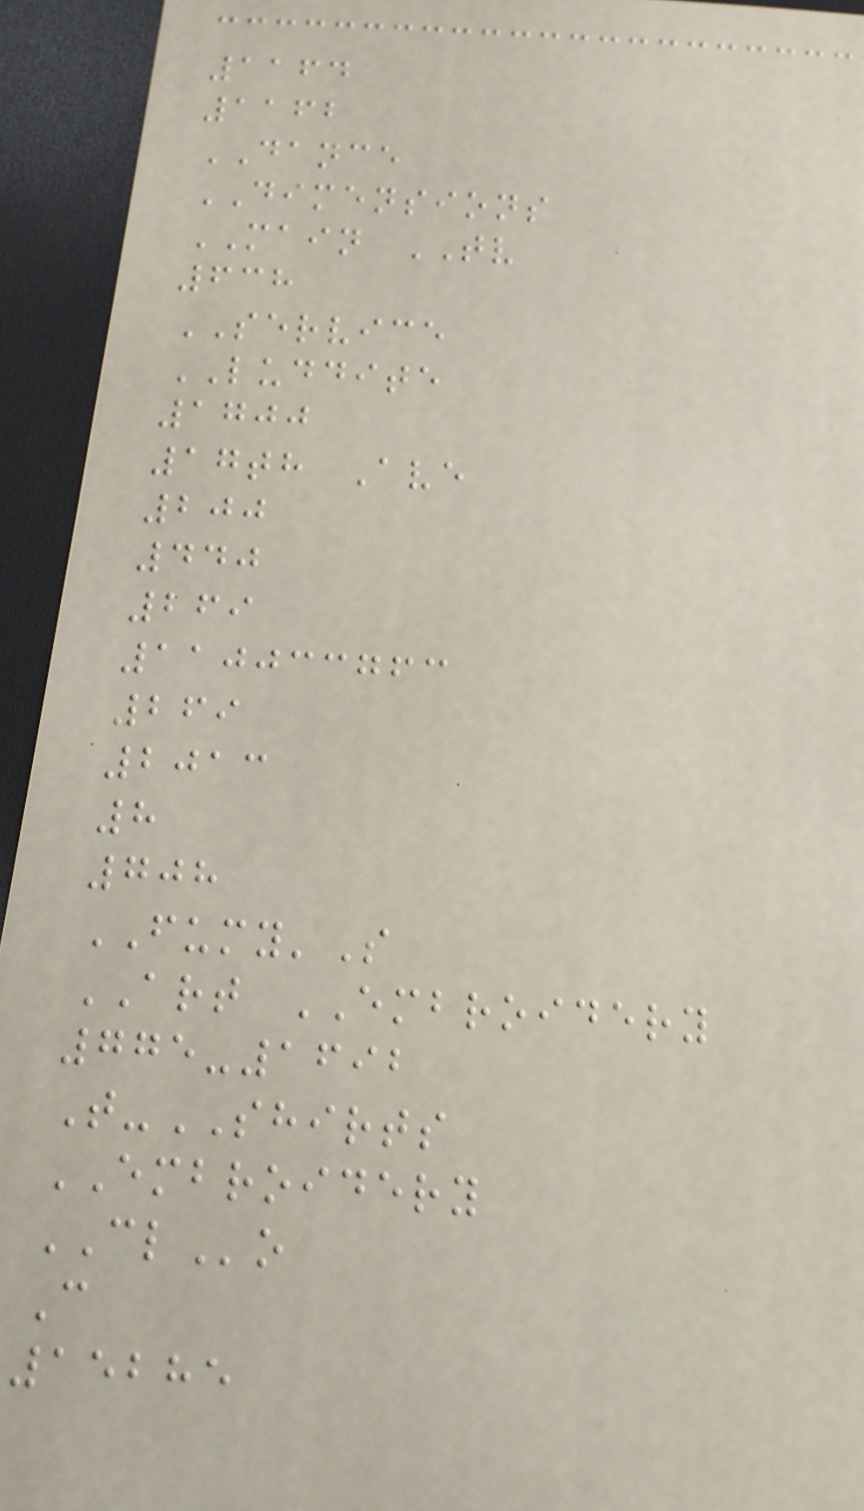1164
1162
DANCE
DIMENSIONS
MAIN TV
638
SERVICE
LUDDITE
1700
17th Ave
200
440
269
110033763
269
2013
8
708
FUMY'S
ART EMBROIDERY
775-1692
T-SHIRTS
EMBROIDERY
CLo
C
15285
